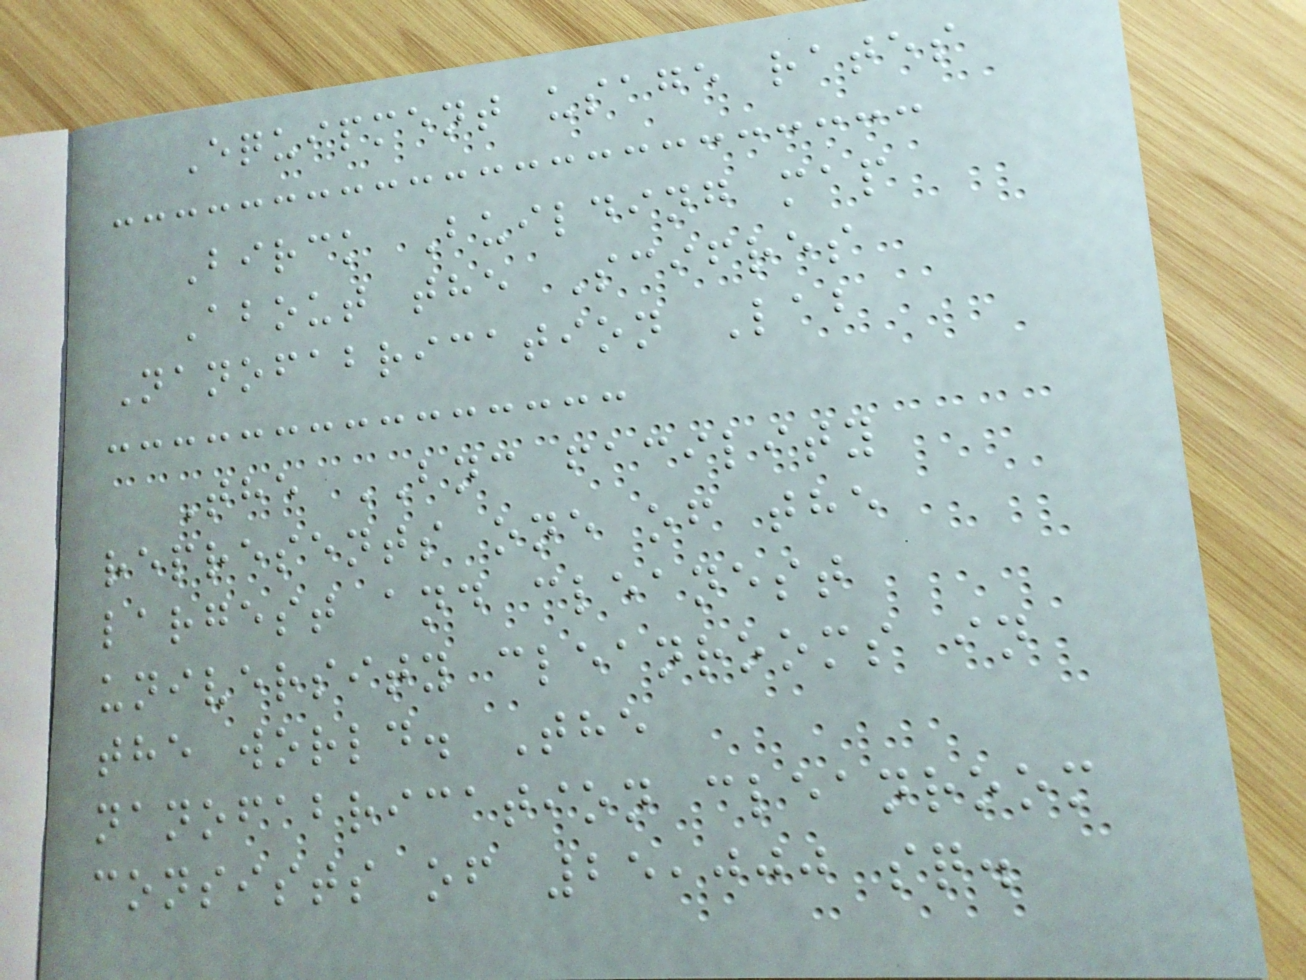Equipment usage rates
Birck Building map
About the Scifres
Nanofabrication Lab
The BNC facility
represents one of the
largest and cleanest
university cleanrooms in
the world. The
nanofabrication cleanroom
consists of 25,000 sq.
